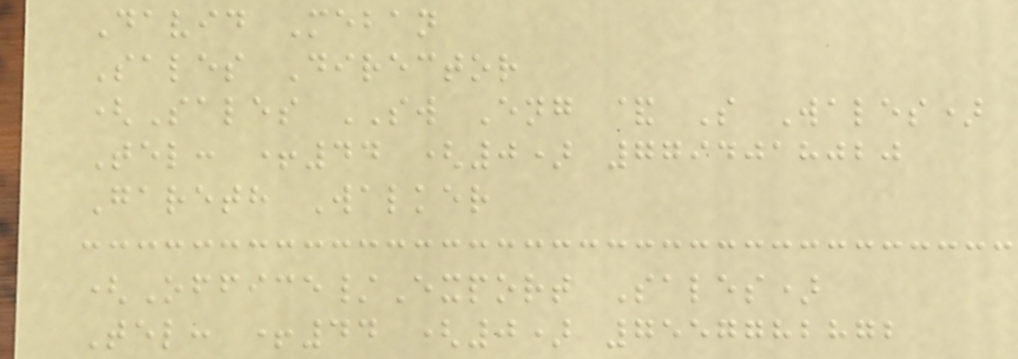David Meban
Sales Director
(Sales SW Eng & S Wales)
Tel: +44 (0) 7794018020
Gareth Walker
(Office/Export Sales)
Tel: +44 (0) 7557782872
